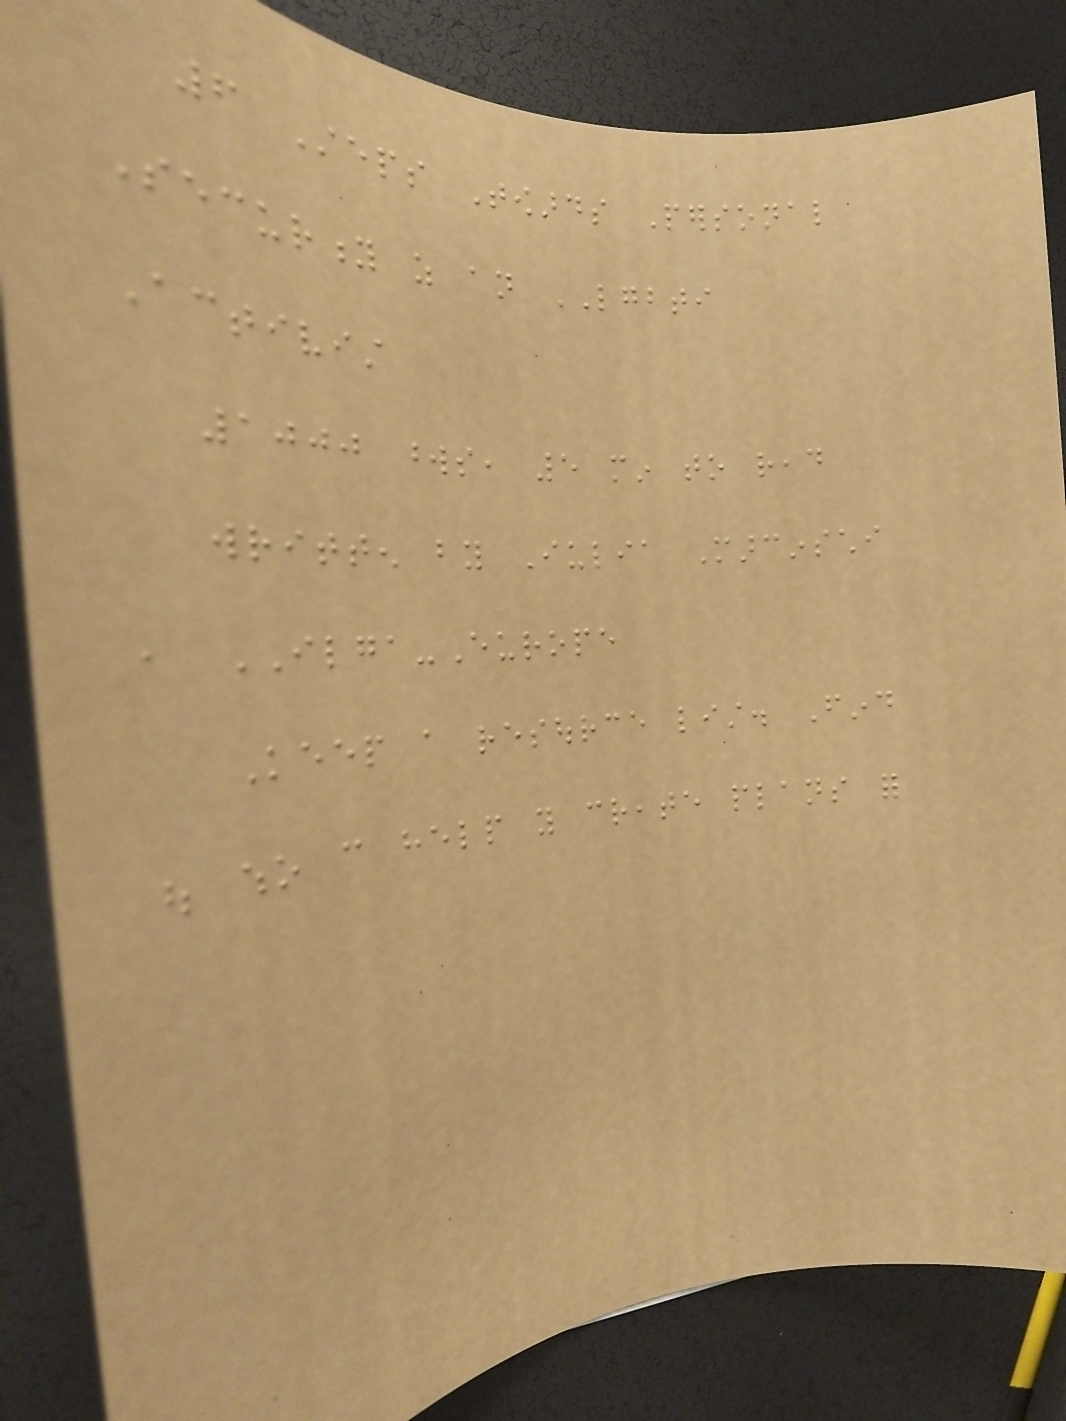6 Steps Towards Personal
Security as an LGBTI
Activist
1000 words, 5 min to read
written by Iulia Marcinschi
, ILGA-Europe
Keep a resource list. Find
out who can help you create plans for
